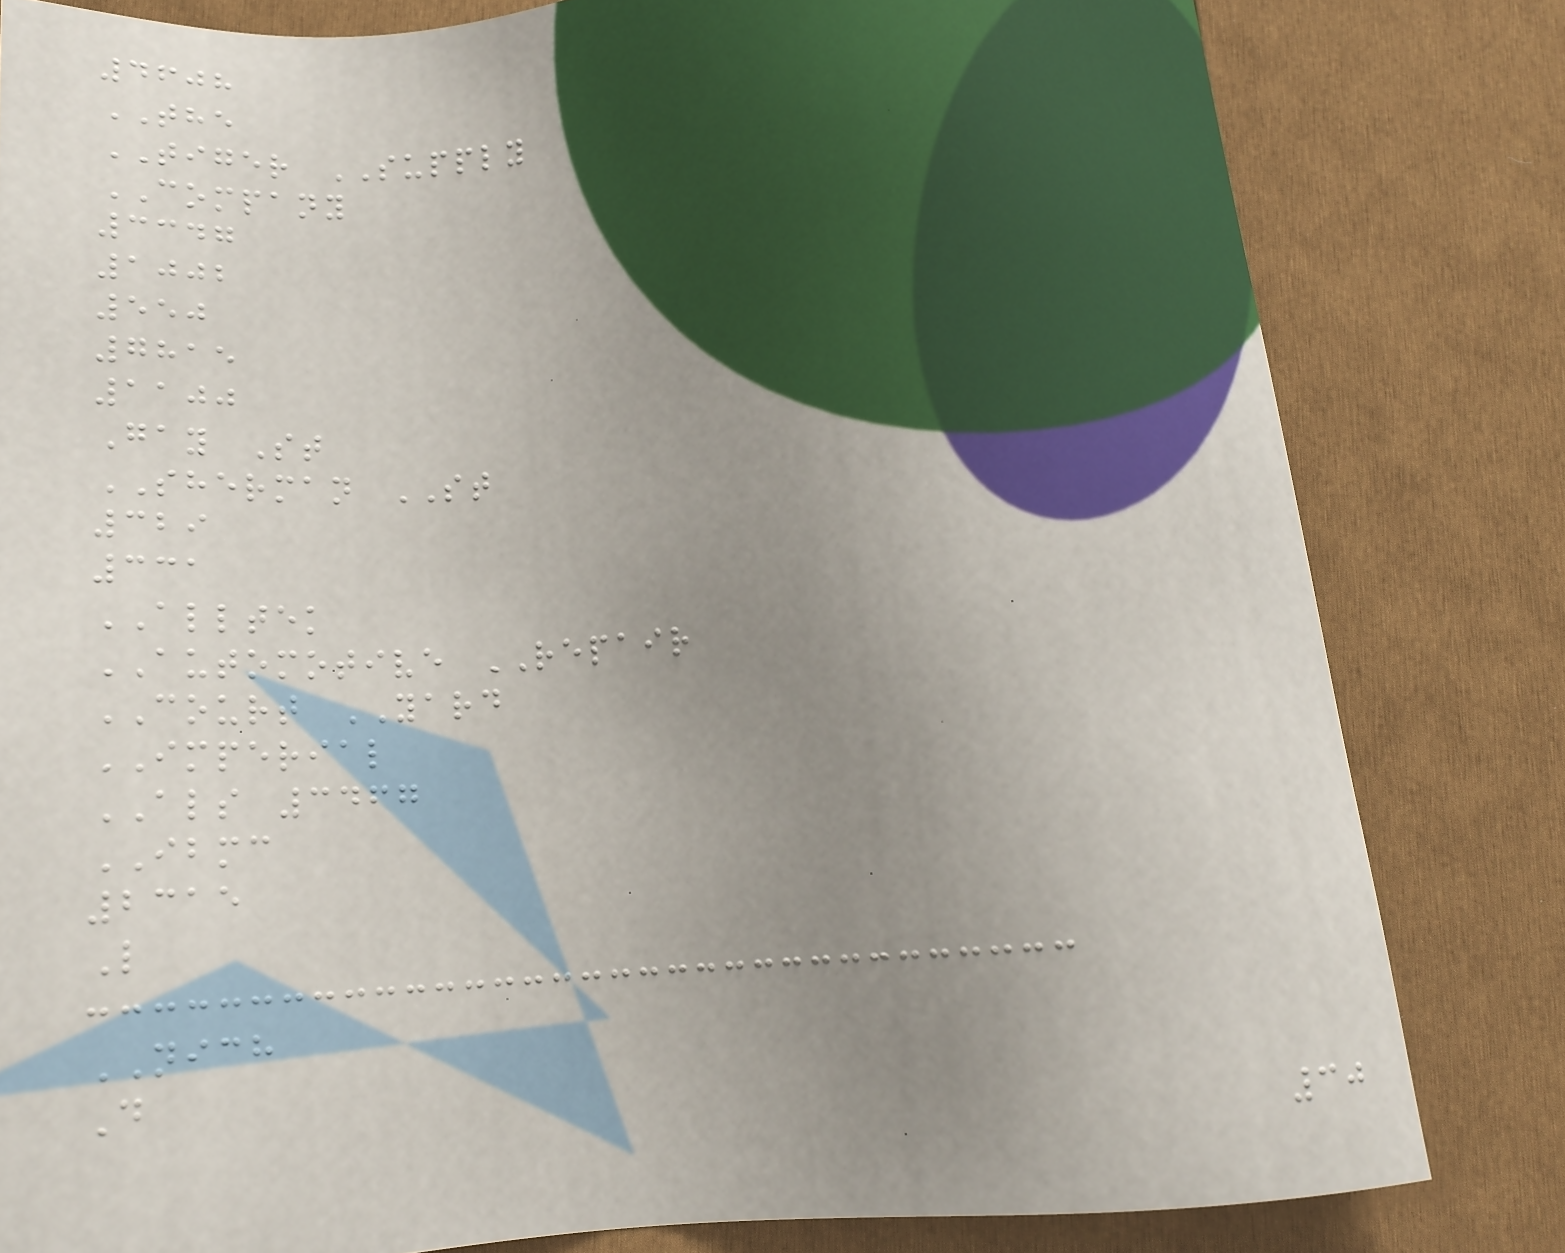4608
THE
TIGER SUPPLY
COMPANY
3347
1002
550
7815
1100
Gay St
SHERMAN ST
329
331
ALLTEK
AUTOMOTIVE REPAIR
COURT YARD
IMPERIAL
ALS 3467
IBMC
2315
L
NICH
D
30
